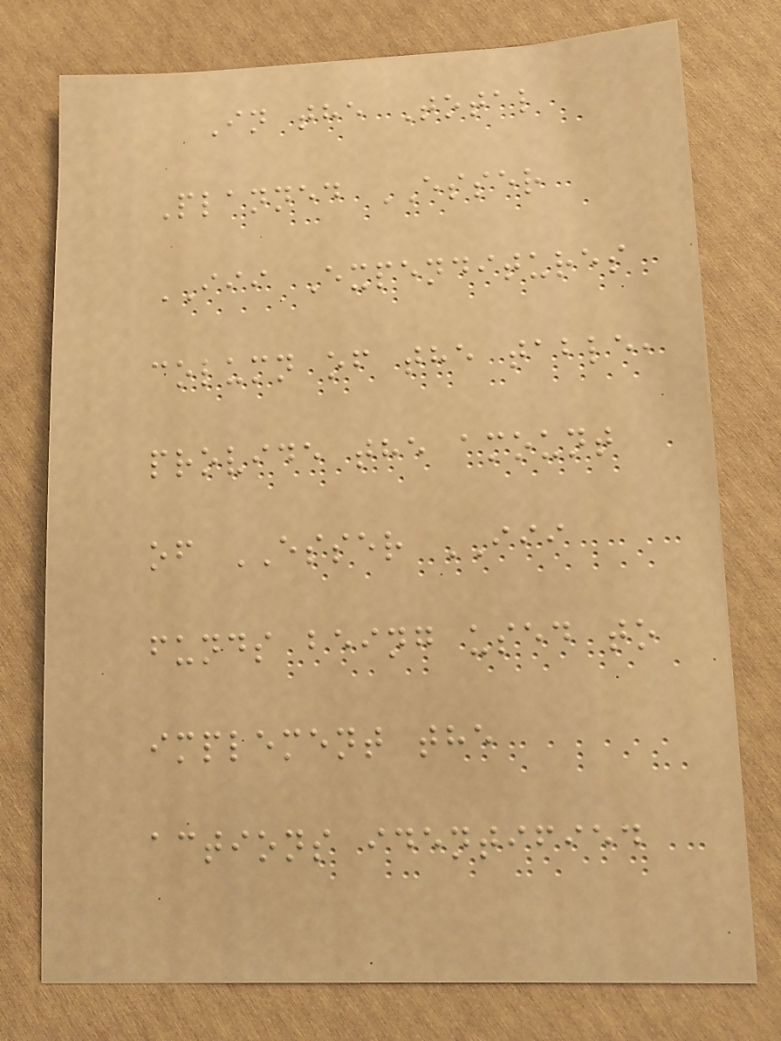In the Total
Planned ESSER
III Expenditures
column of the table,
provide the amount
of ESSER III
funds being used to
implement the
actions identified
